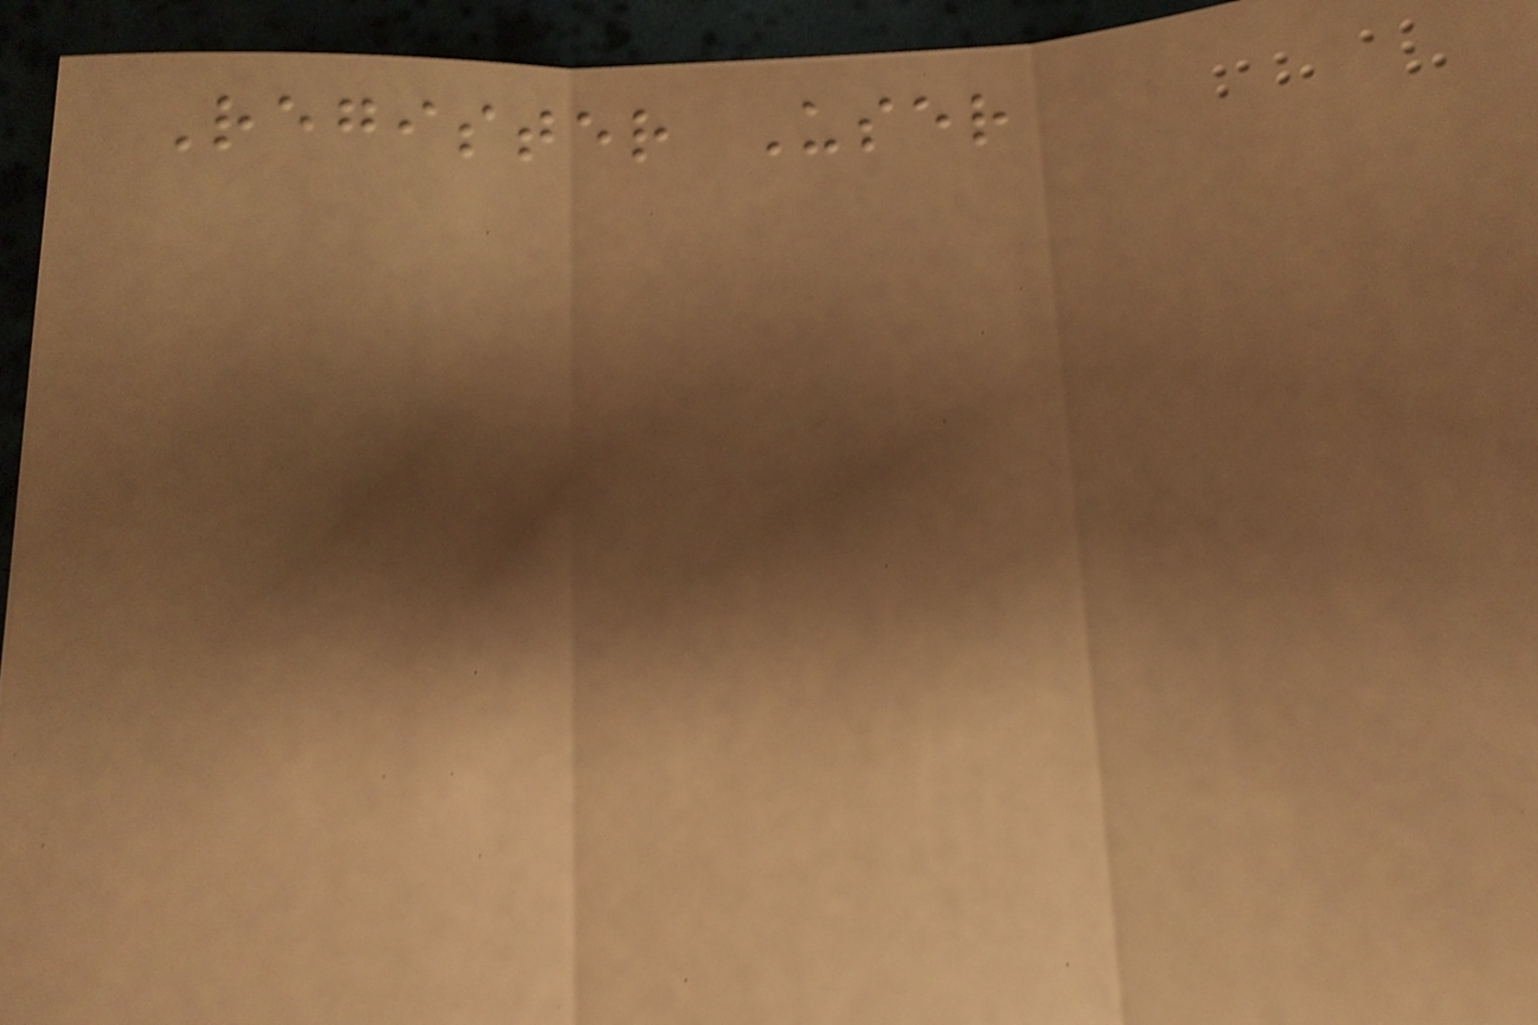Register User
